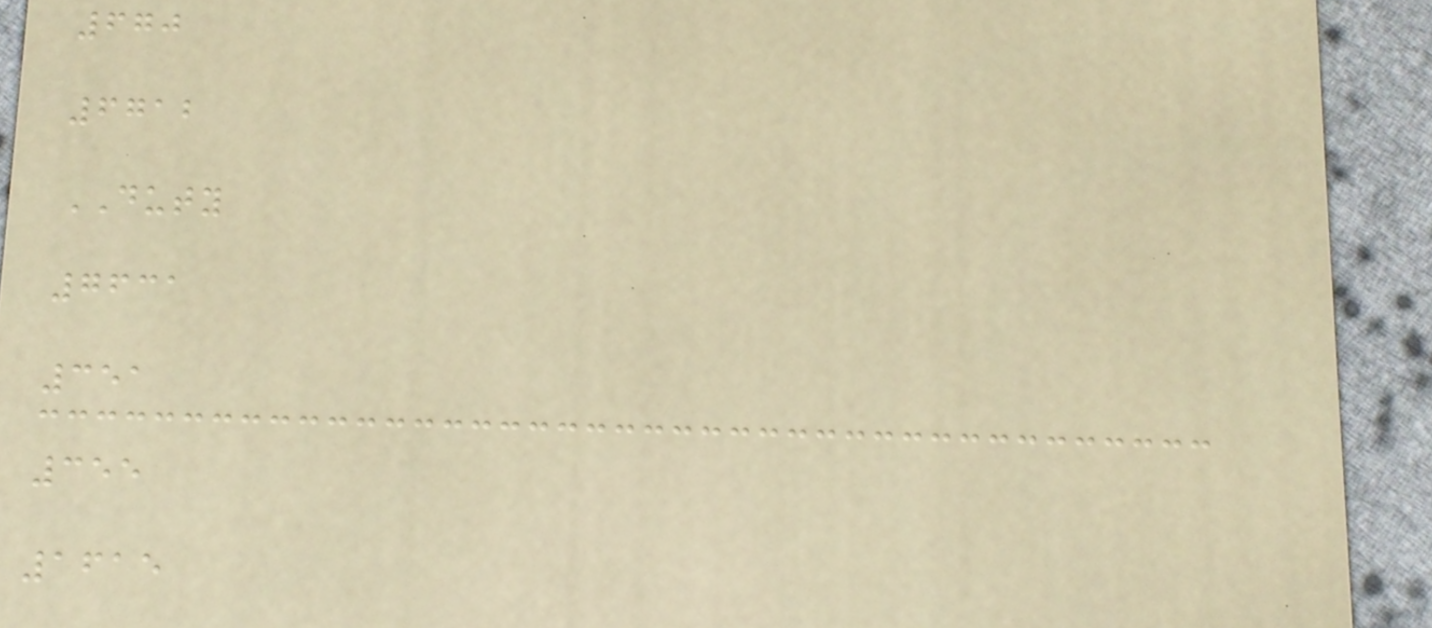670
6712
DUTY
7631
351
355
1615
